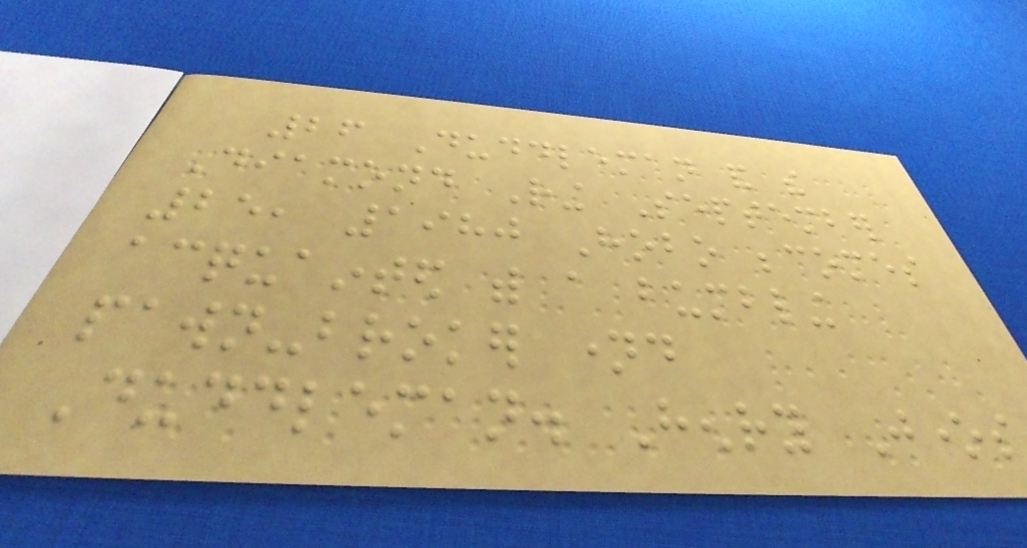26 Duddleman and the
Diamond Ring September
25, 1980 Hobo becomes
acquainted with a bumbling
pawn-broker named
Duddleman. Henry Jones
